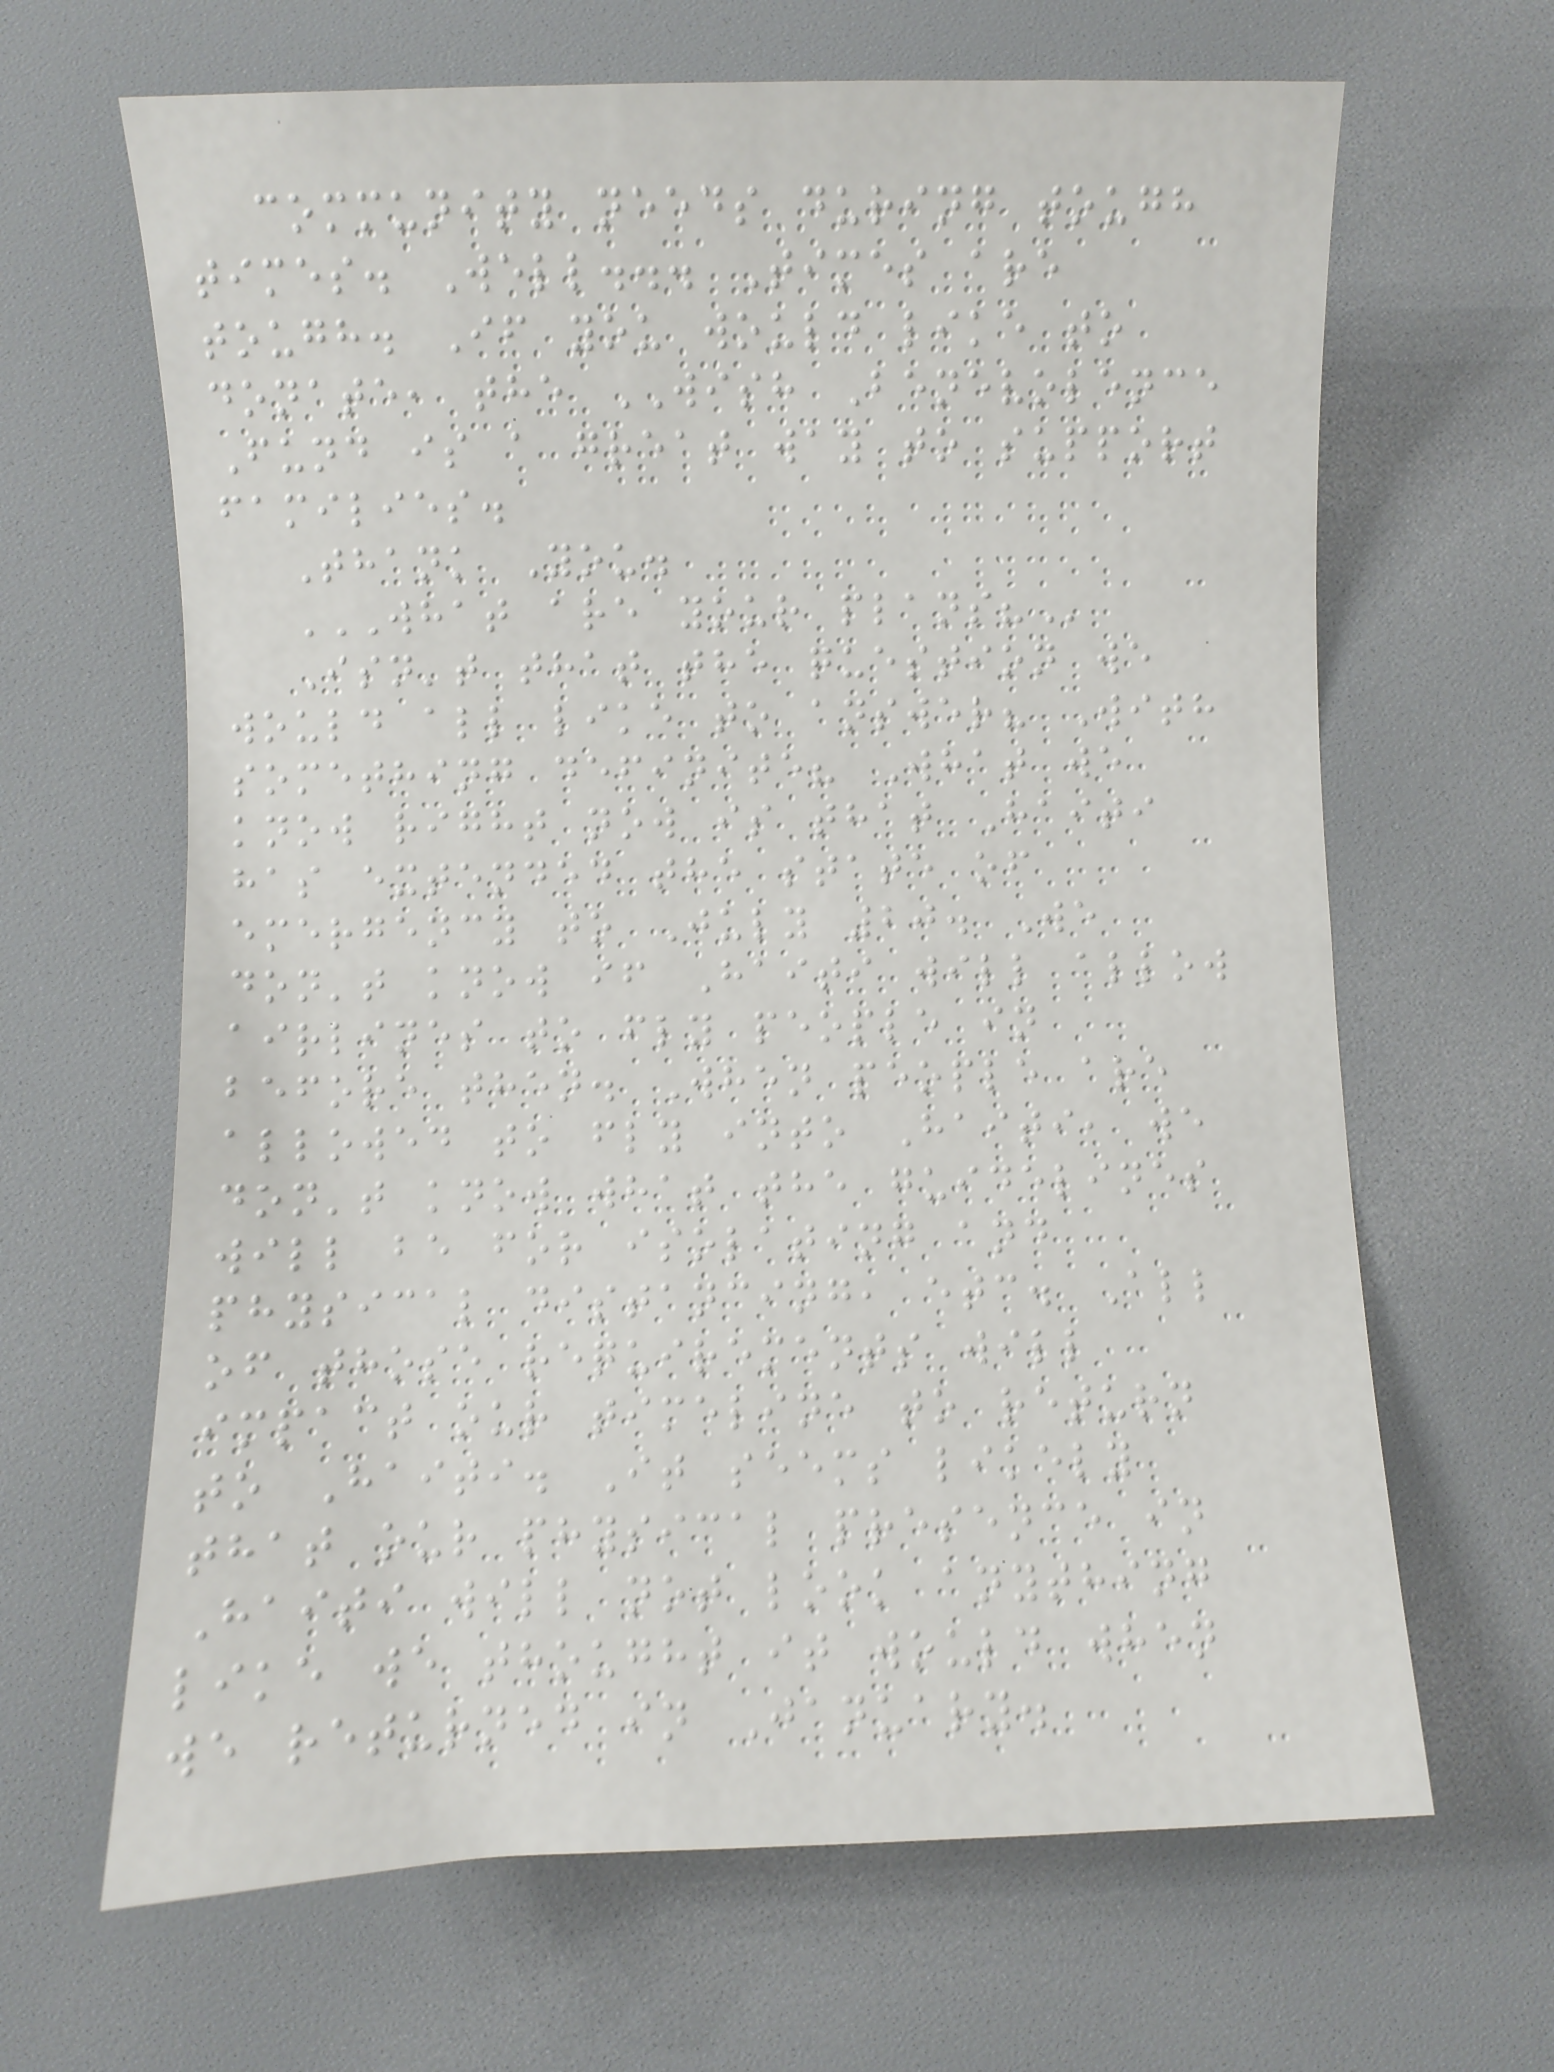community needs during tough
times. Well... Times are
tough. If you would like to
donate, the WISH Benevolence
Fund is a great way to support
families.
Thank You.
WHAT ARE YOUR PLANS?
Isn't that the question we
would all like to answer? With
something definite? What we
know right now is that Haiti
has extended the state of
emergency to July 20. We
don't know if Haiti will allow
airlines to fly people in
before then. When people are
allowed to fly into Haiti, we
don't know what the guidelines
will be for isolating and
physical distancing, etc. All
of those requirements will
impact our timeline to return
to Haiti. It seems likely
that our physical presence in
Haiti will not look anything
like we thought it would when
we returned in January.
